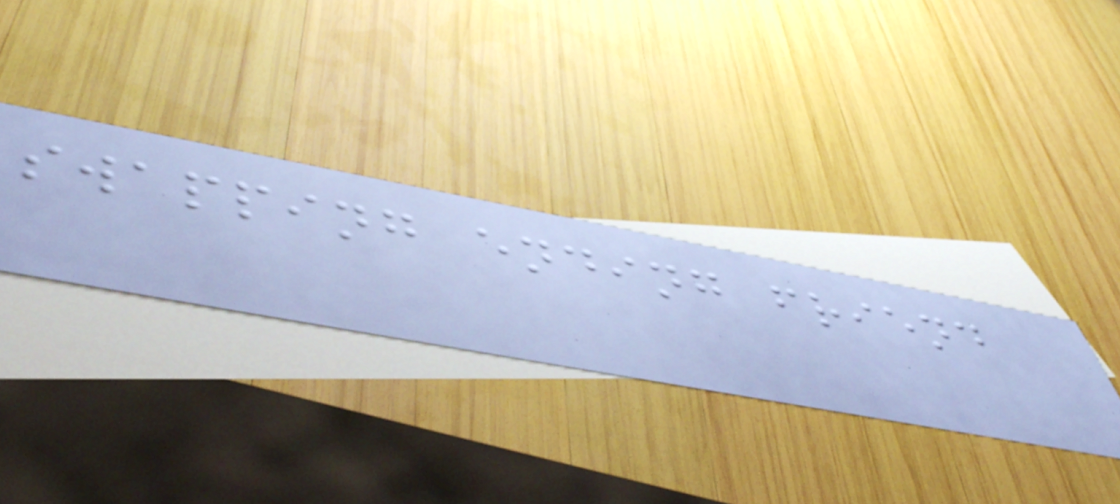swapping ending friend
